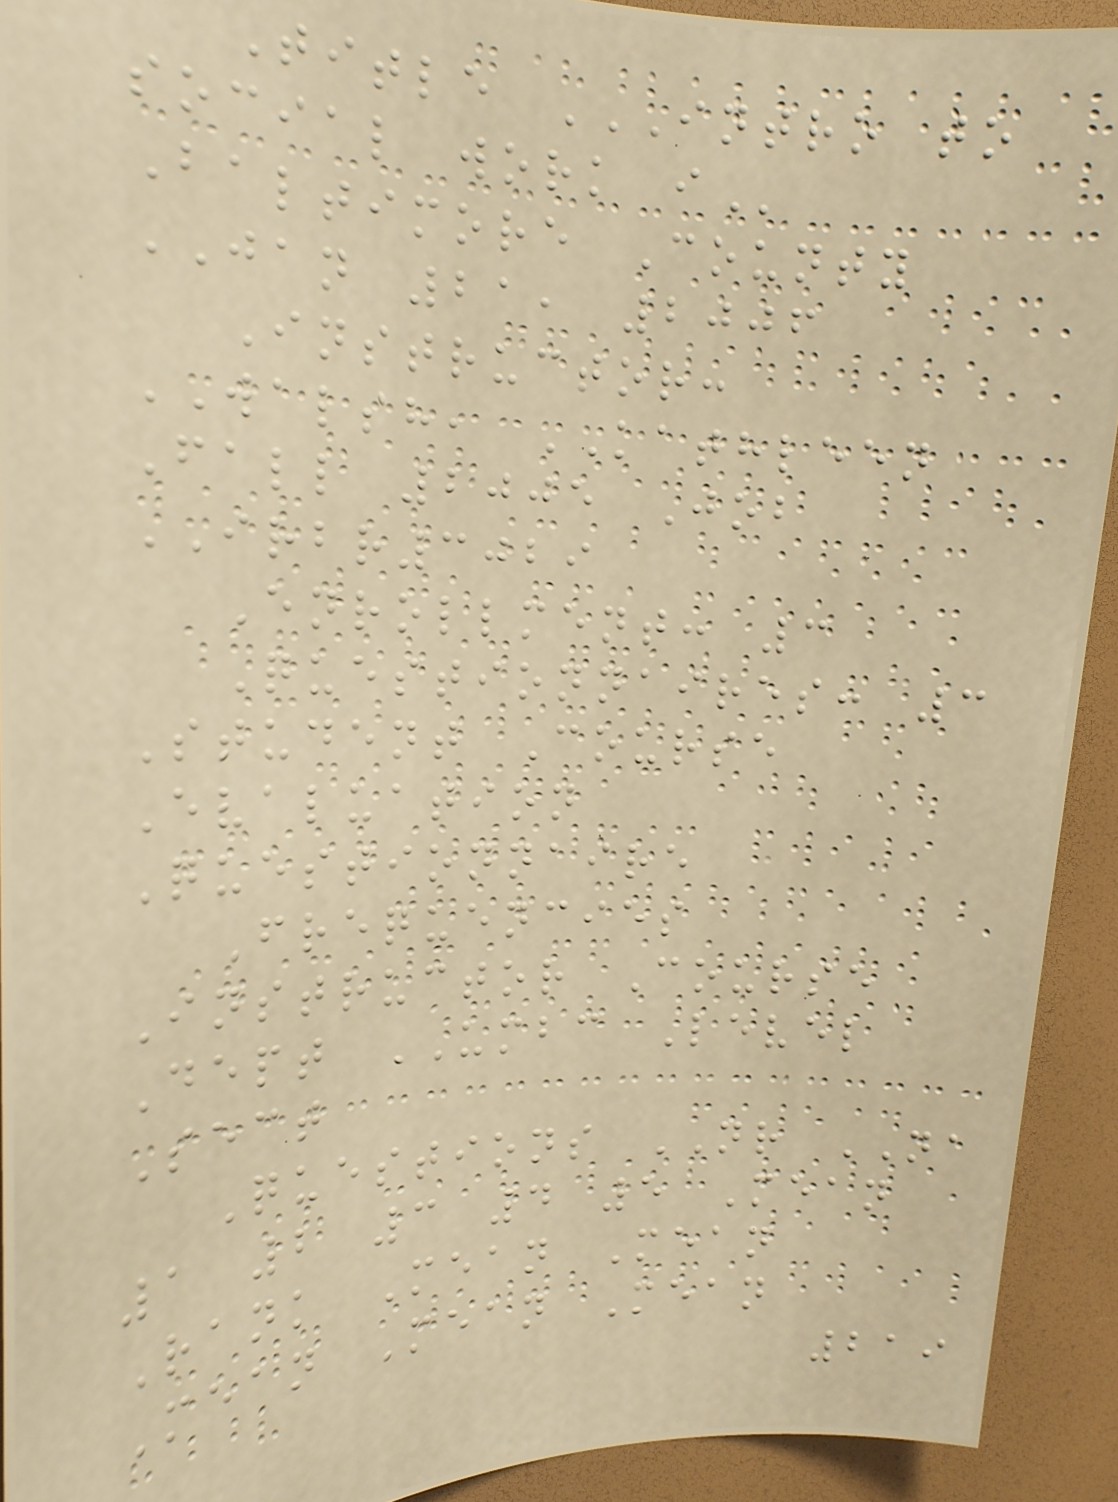Title INTRO TO
SOCIAL WORK I
Baltimore County
JAN 21, 2006
Instructor:
WALSH, KATHLEEN
Fall 2005 Job
IRBR3029
Enrollment: 3
Questionnaires: 3
Student Course
Evaluation
Questionnaire
Frequencies
Instructor Course
Dept UMBC Level
Sect
Questions NR NA
1 2 3 4 5 Mean
Rank Mean Mean
Mean Mean Mean
219
